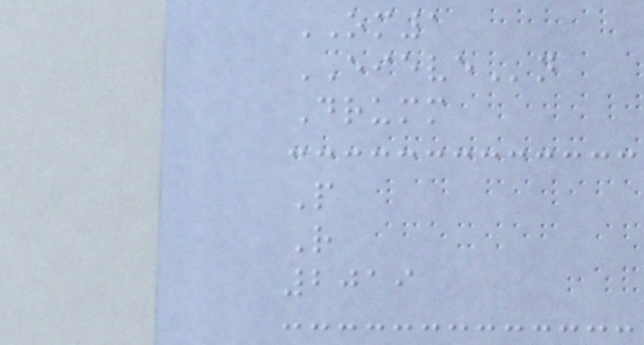OM1
EIEVEn
Drumm
P
R
2019
